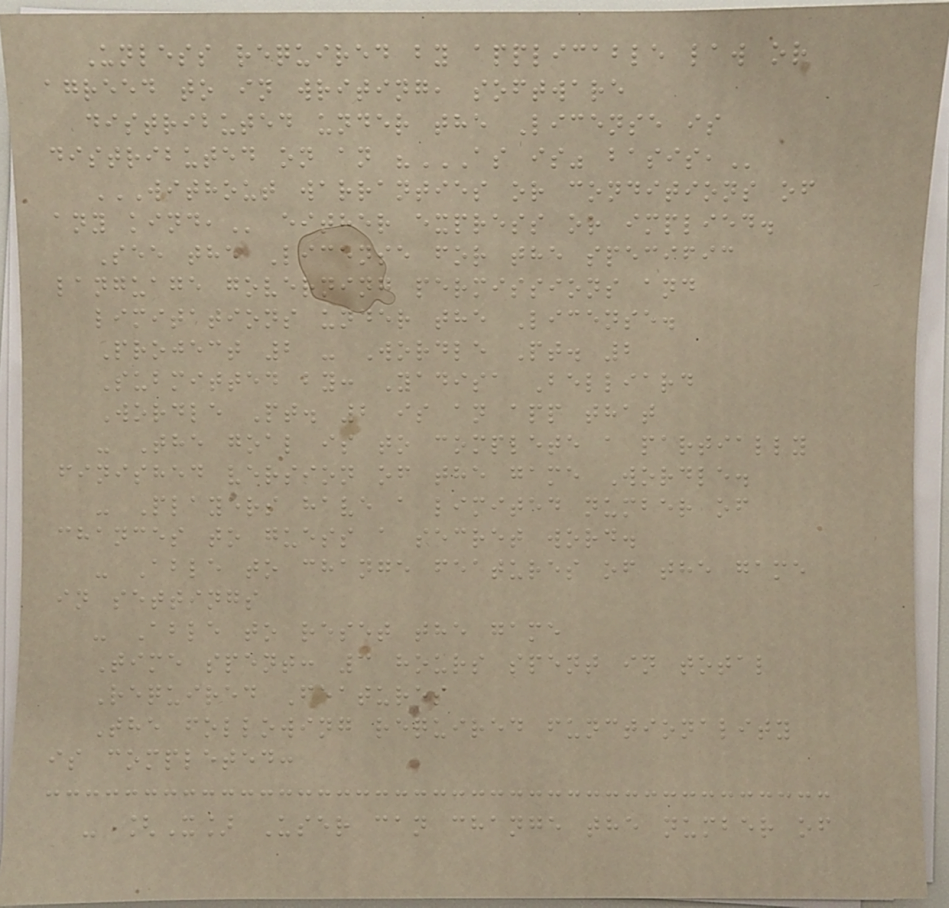Unless required by applicable law or
agreed to in writing, software
distributed under the License is
distributed on an "AS IS" BASIS,
WITHOUT WARRANTIES OR CONDITIONS OF
ANY KIND, either express or implied.
See the License for the specific
language governing permissions and
limitations under the License.
Project 2 - Wordle Pt. 2
Submitted by: Yadisa Belliard
Wordle Pt. 2 is an app that
- The goal is to complete a partially
finished version of the game Wordle.
- Players have a limited number of
chances to guess a secret word.
- Able to change features of the game
in settings
- Able to reset the game
Time spent: 3 hours spent in total
Required Features
The following required functionality
is completed:
- [X] User can change the number of
